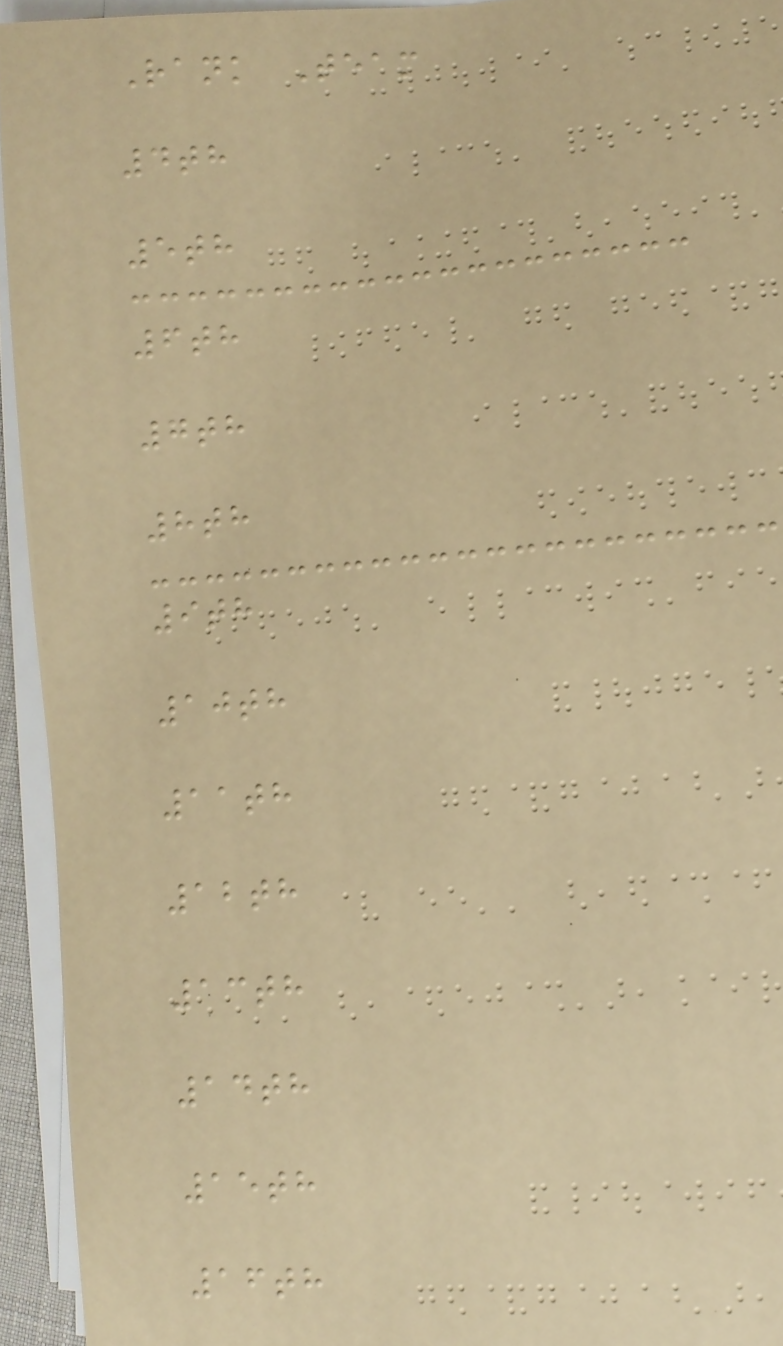Rank Team
4th
5th
6th
7th
8th
9th
10th
11th
12th
13th
14th
15th
16th
